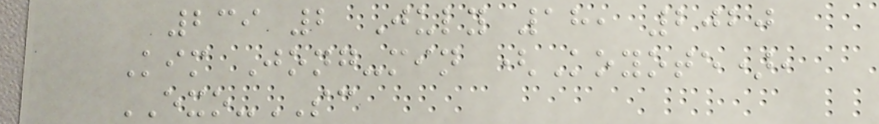239 2 July 18, 2020
Kim Jong-min (Koyote),
EXO-SC
